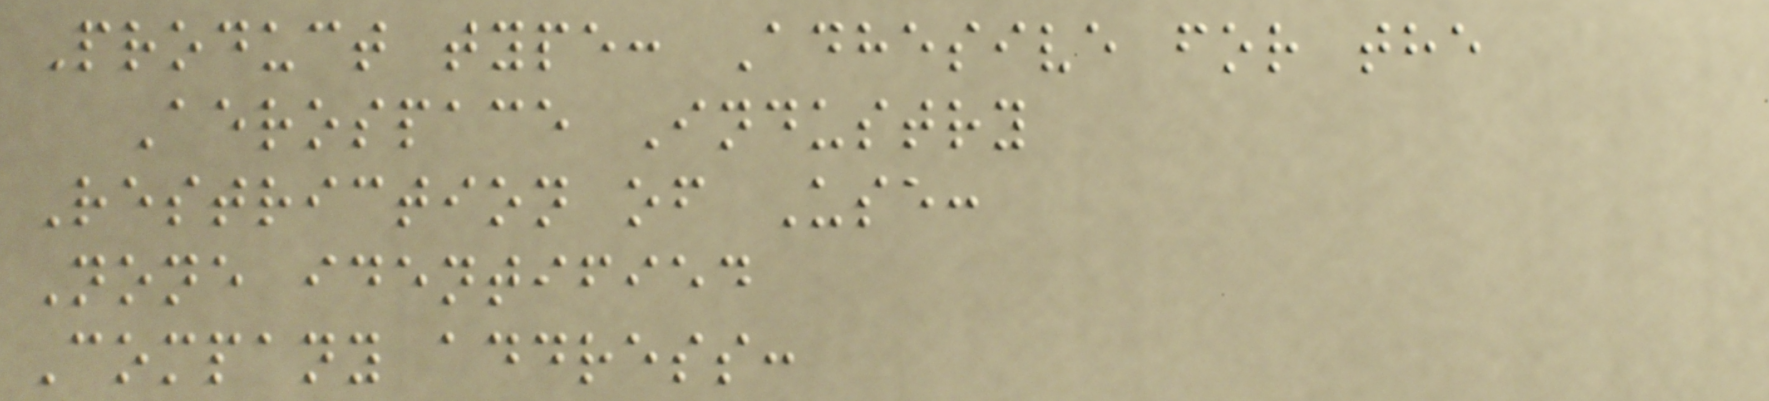Product type: Adhesive for the
Aerospace Industry
Restriction of Use:
None identified
Company address:
